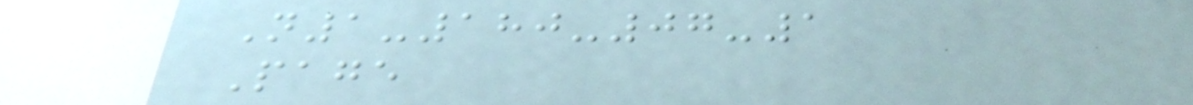N1-180-07-1
Page
